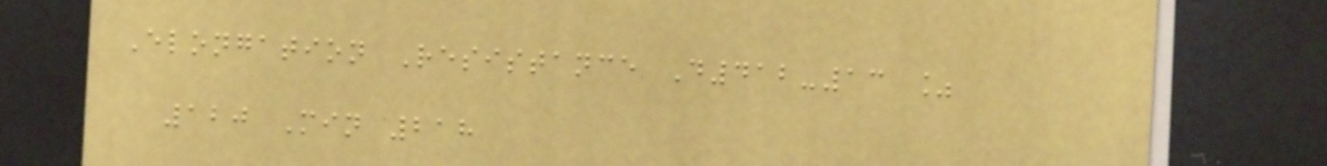Elongation Resistance D412-13 %
120 Min 218
